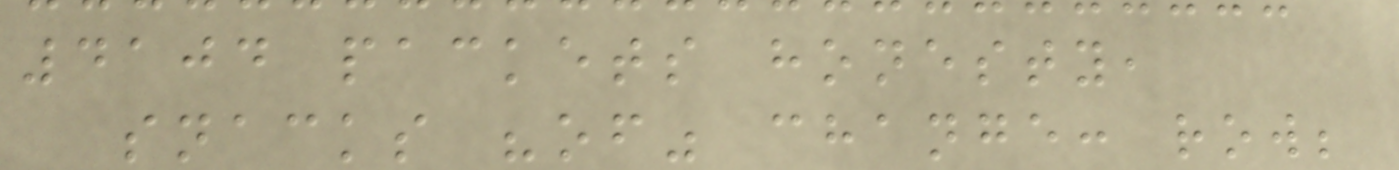4104 packets honesty,
snacks "of" change: row;
